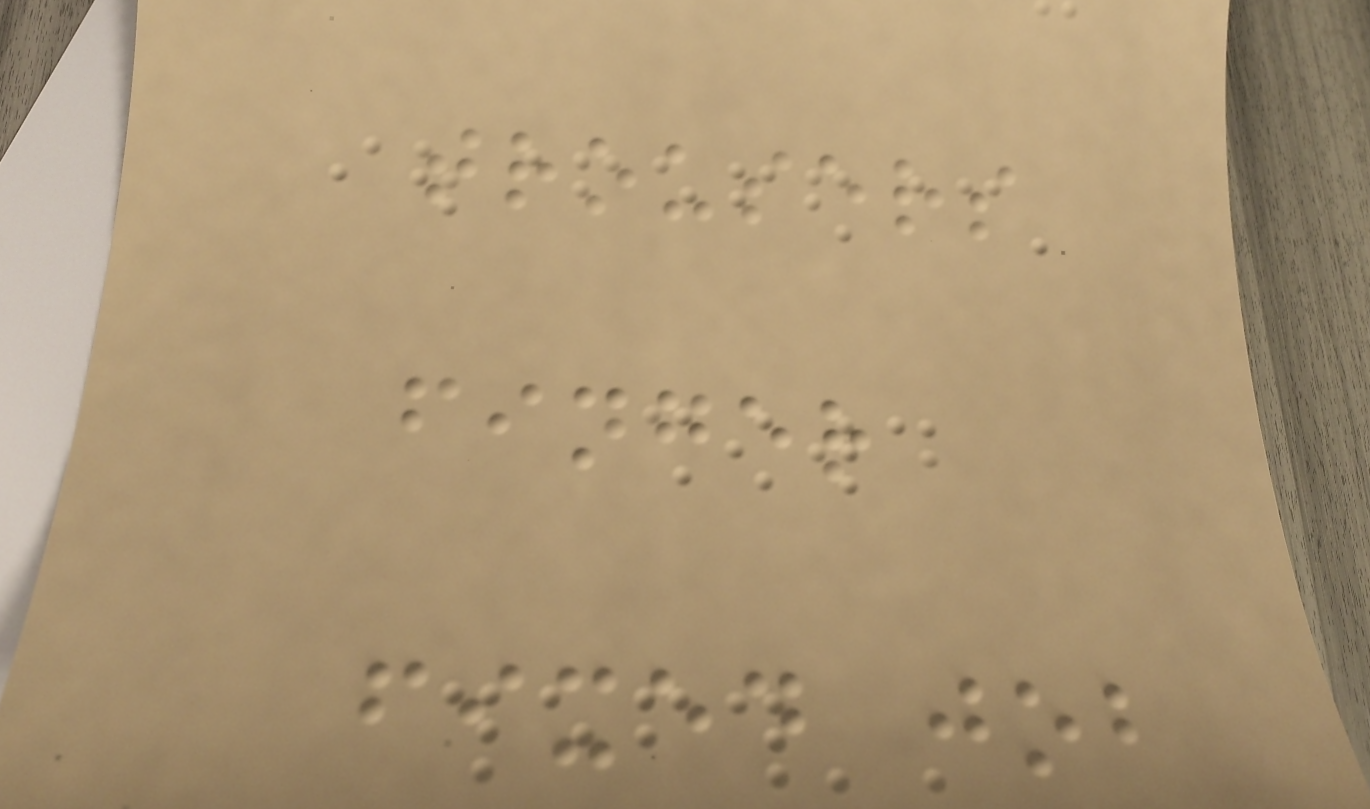trousers
finger
fixed job
